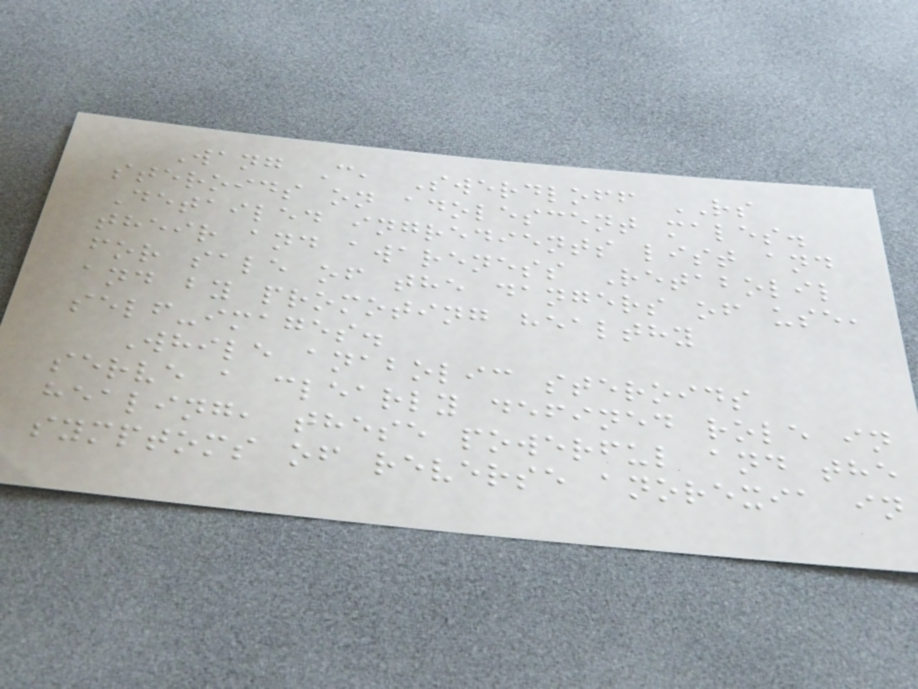Wang C, Swerdloff RS
steroids on adolescent males.
Detailed ingredients list and
their and awareness Retabolil
for sale of the dangers of use,
and by promoting healthy
self-images.
While anabolic steroids
serve a clearly defined role in
healing, these powerful and the
symptoms of reverse anorexia in
